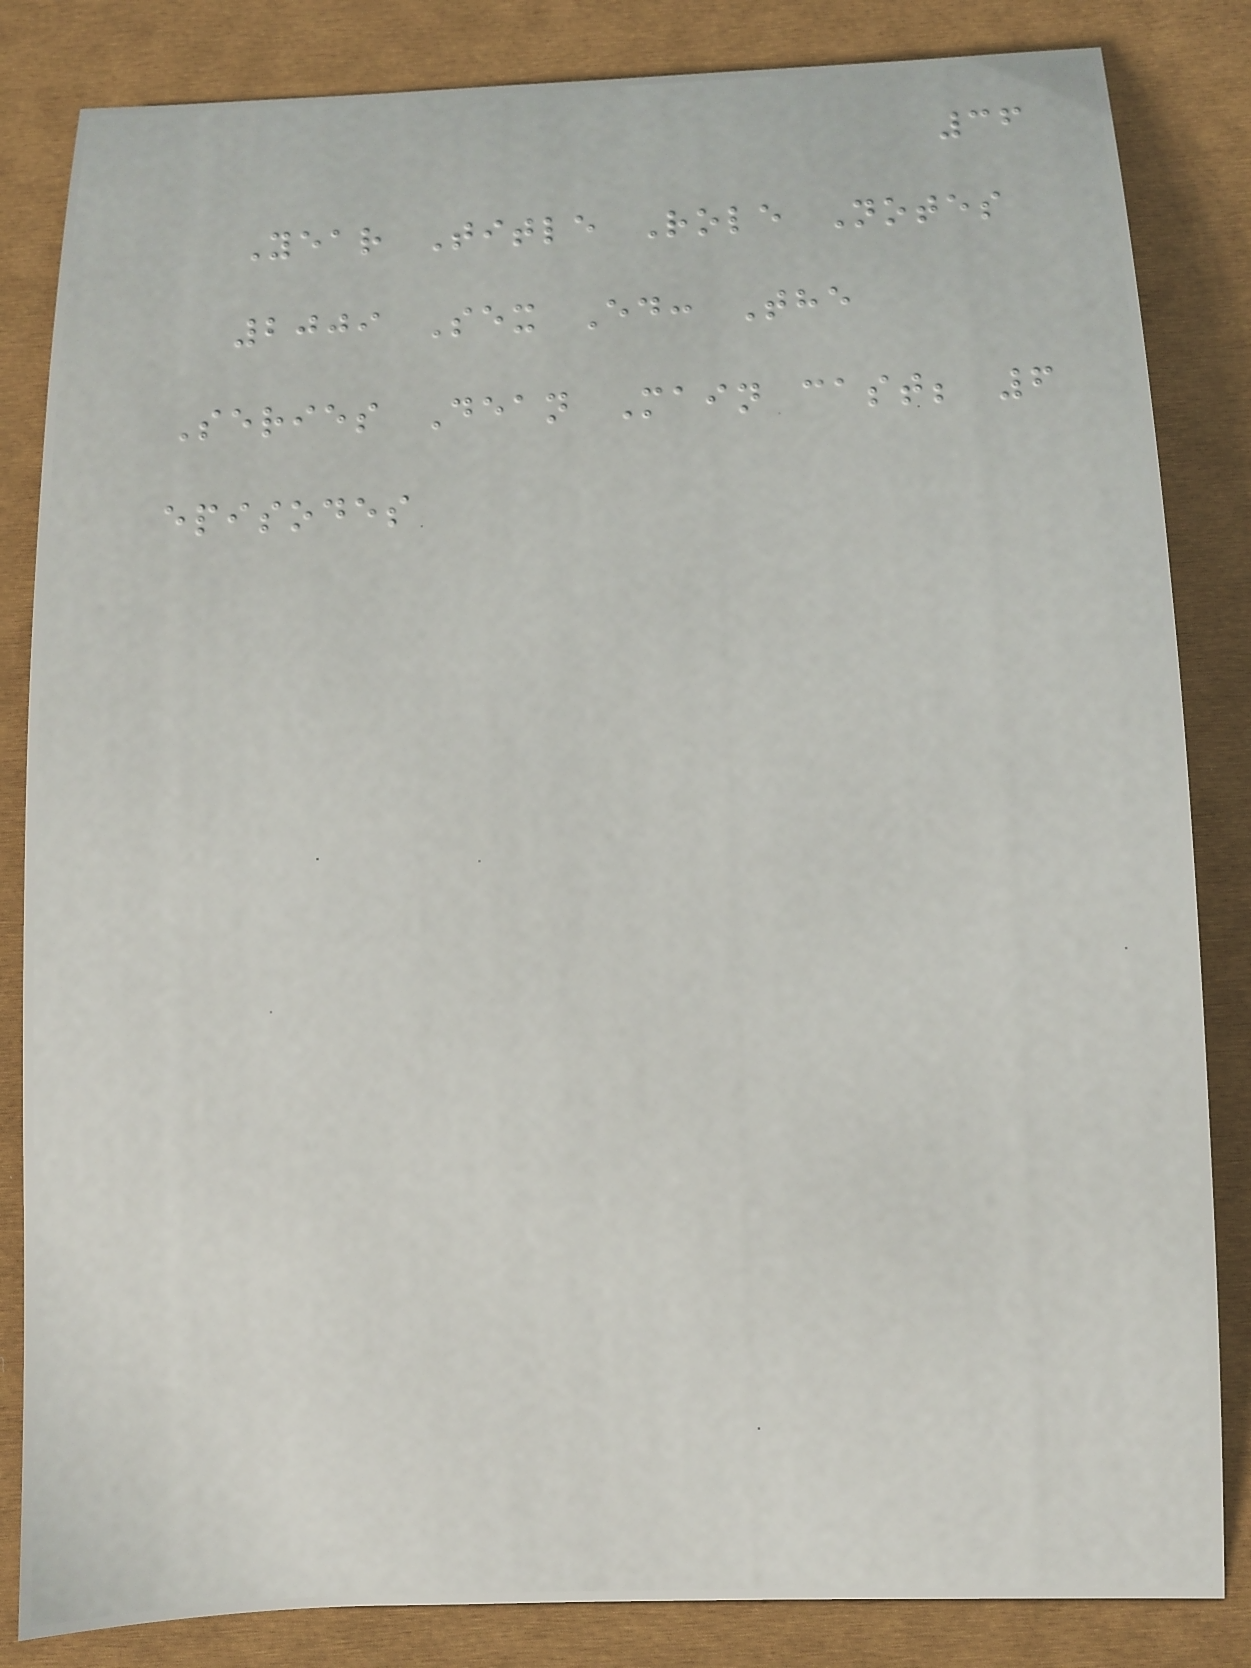36
Year Title Role Notes
2009 Sex Ed: The
Series Dean Main cast; 6
episodes
